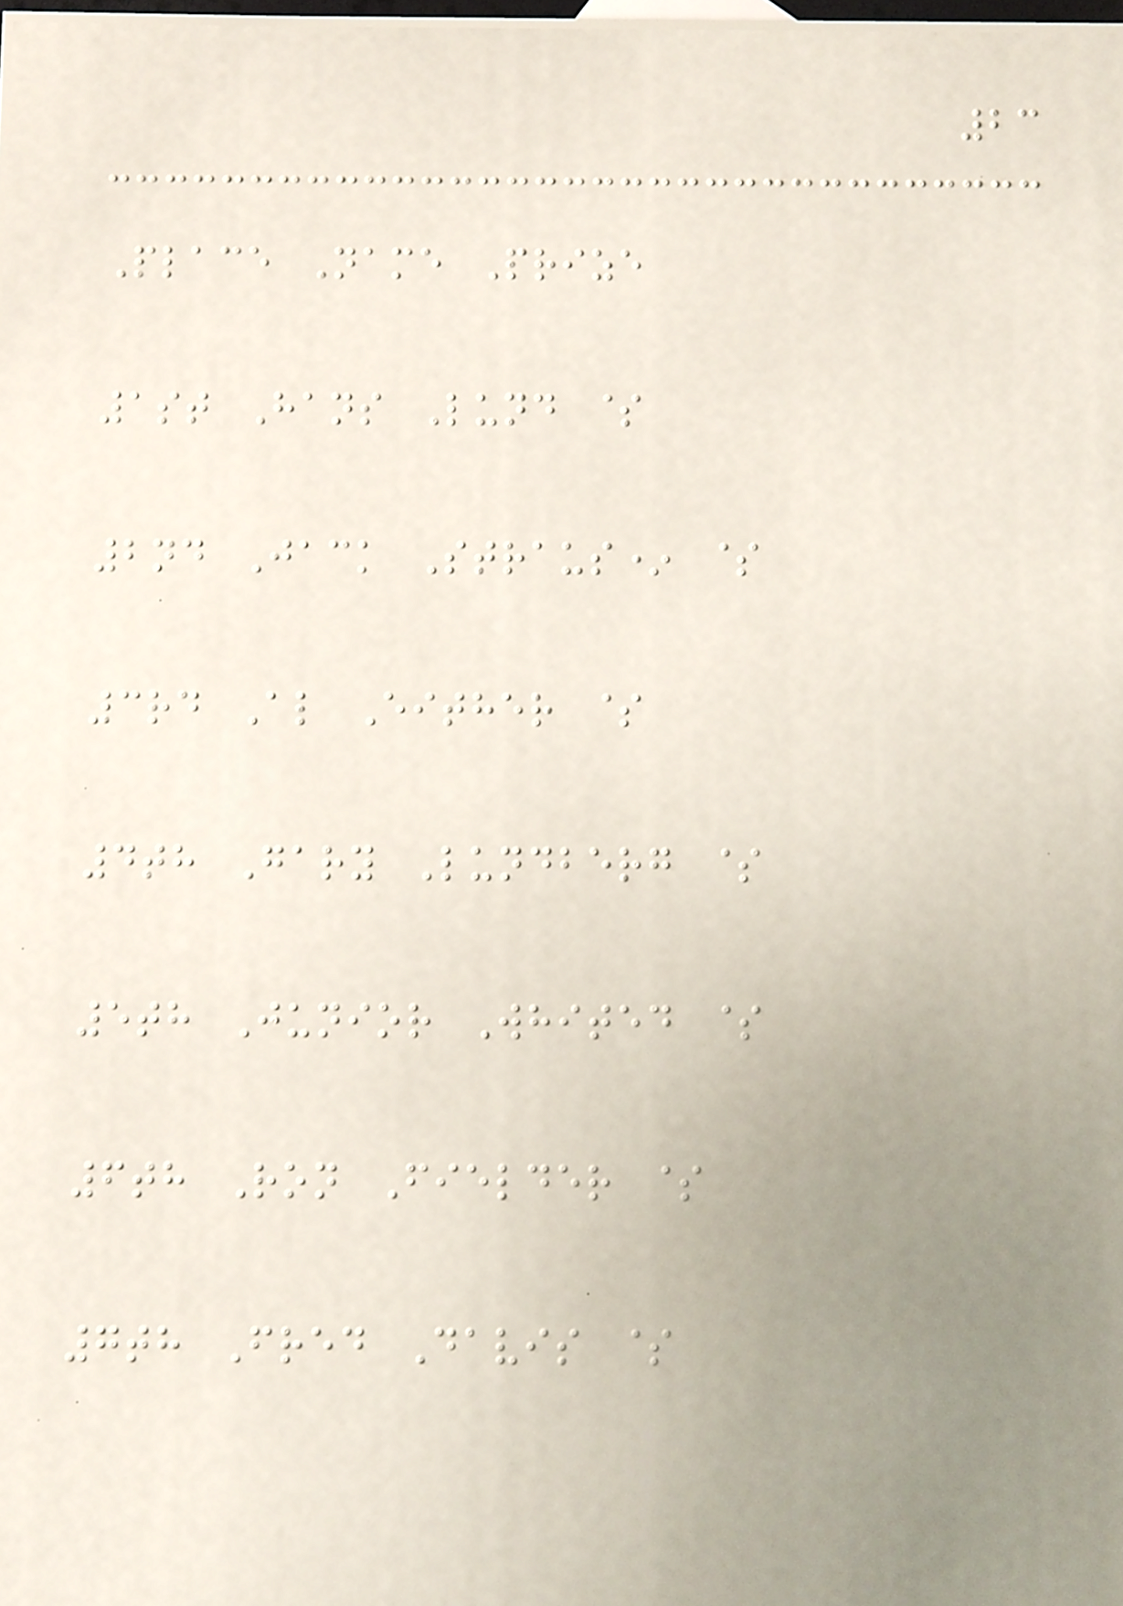23
Place Name Prize
1st Hans Lund $
2nd Jack Straus* $
3rd Al Either $
4th Gary Lundberg $
5th Junior Whited $
6th Ron Fielder $
7th Fred Davis $
